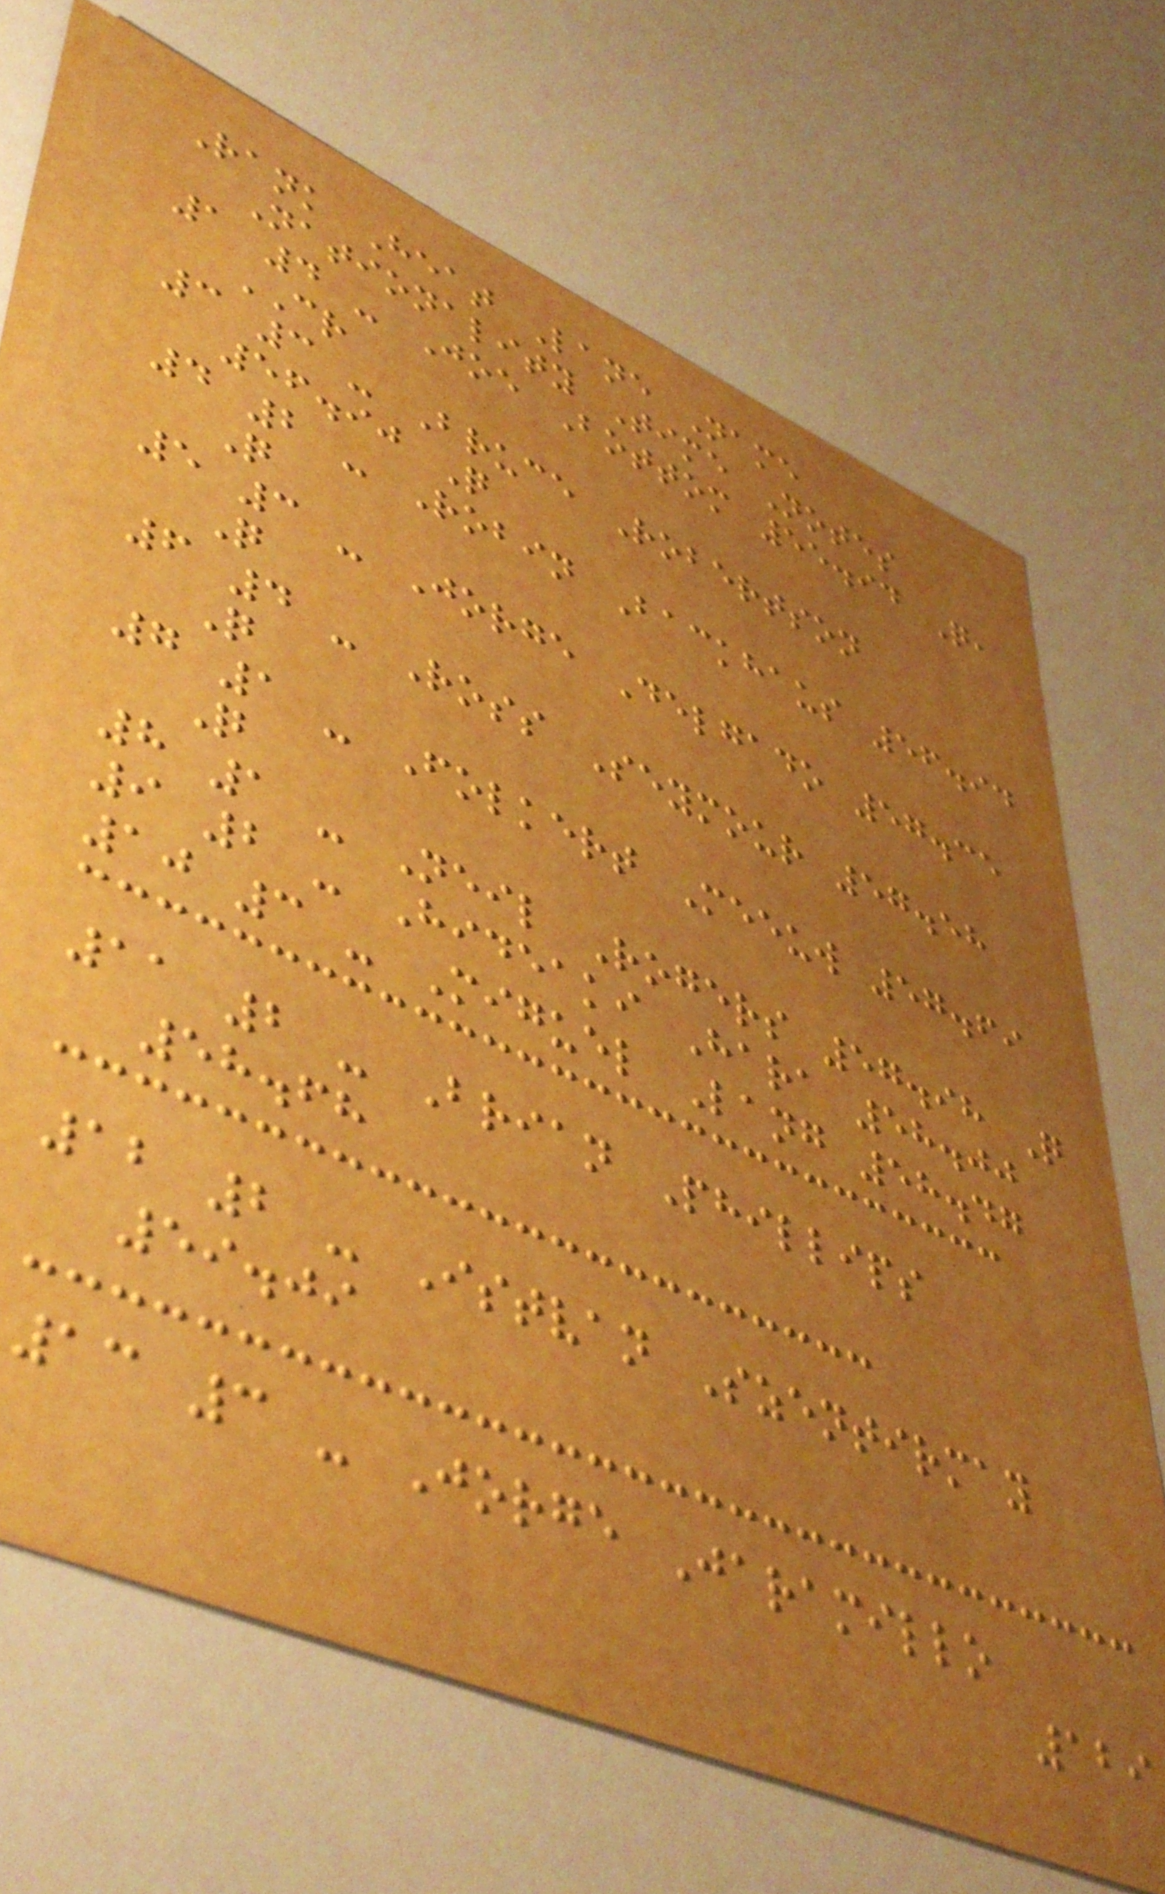Rank Heat Lane Name
Nationality Time Notes
1 4 - Joe Bottom 55.94 Q,
CR
3 3 - Bruce Robertson
56.90 Q
4 2 - Robin Backhaus 56.94
Q
5 3 - Jorge Delgado 57.35
Q
6 4 - Ross Seymour 57.58
Q
7 1 - Folkert Meeuw 57.69
Q
8 1 - Neil Rogers 57.98 Q
9 2 - Hideaki Hara 58.00
10 3 - Miguel Lang 58.47
11 2 - Brian Phillips
58.68
12 2 - Istvan Szentirmay
59.09
13 3 - Jorge Jaramillo
129
